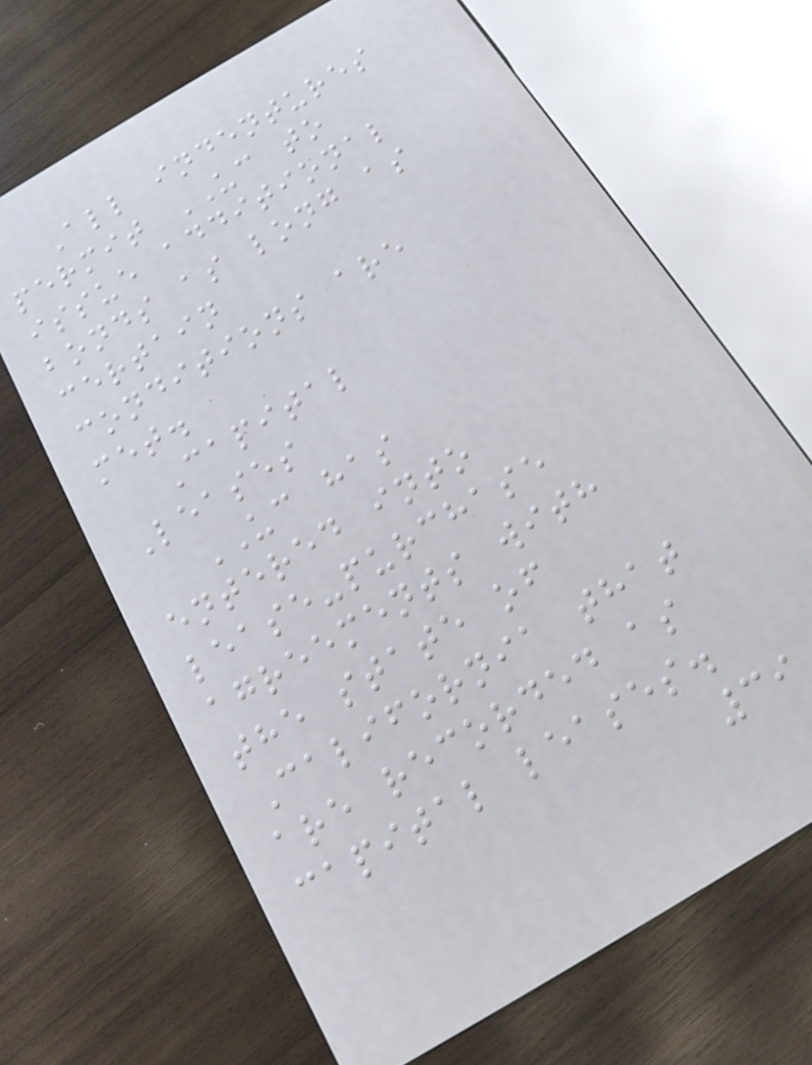All indentures
permit UC to
issue additional
bonds as long as
certain
conditions are
met.
Capital
Leases
UC has
entered into
lease-purchase
agreements with
the state of
California that
are recorded as
capital leases.
39
